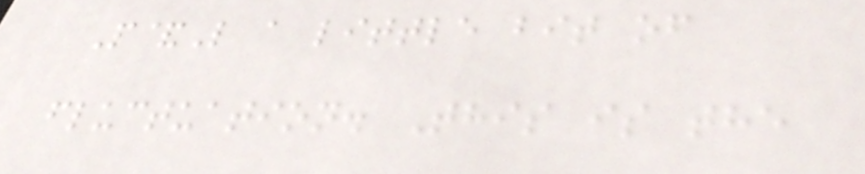P&L a little bit of
fluctuation. This is the
